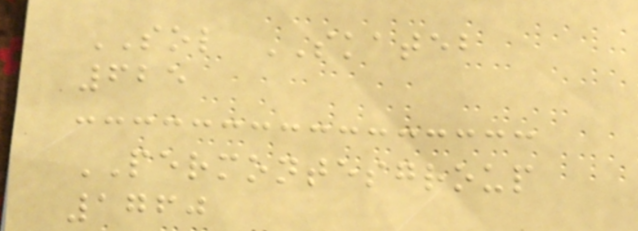SOL SKATEB
625
PERMONTESGROUP
1760
